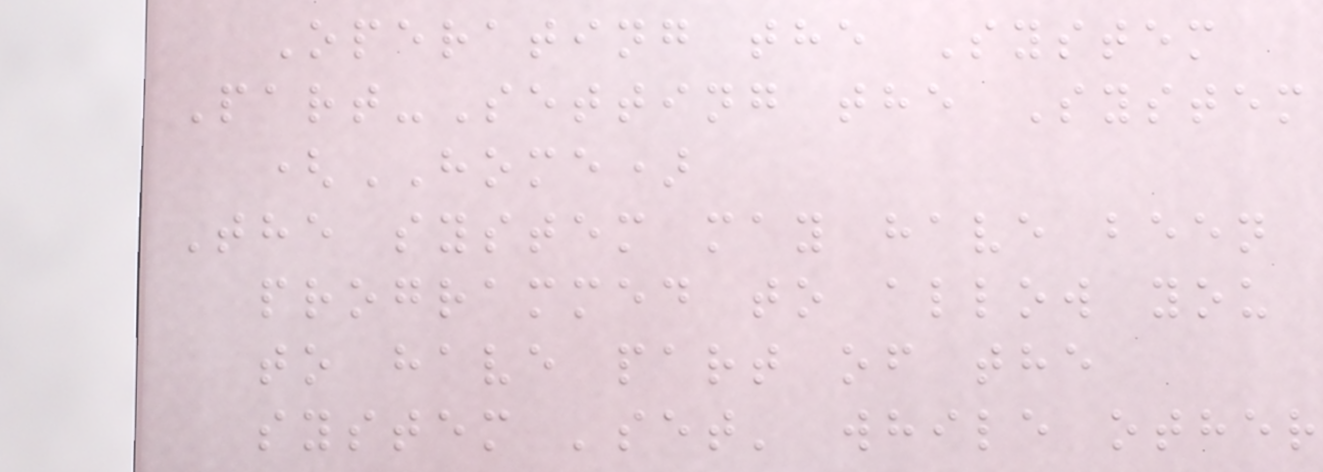Operating the System
Part-Setting the System
(HOME)
The system may have been
programmed to allow you
to have part of the
system 'set' while other
